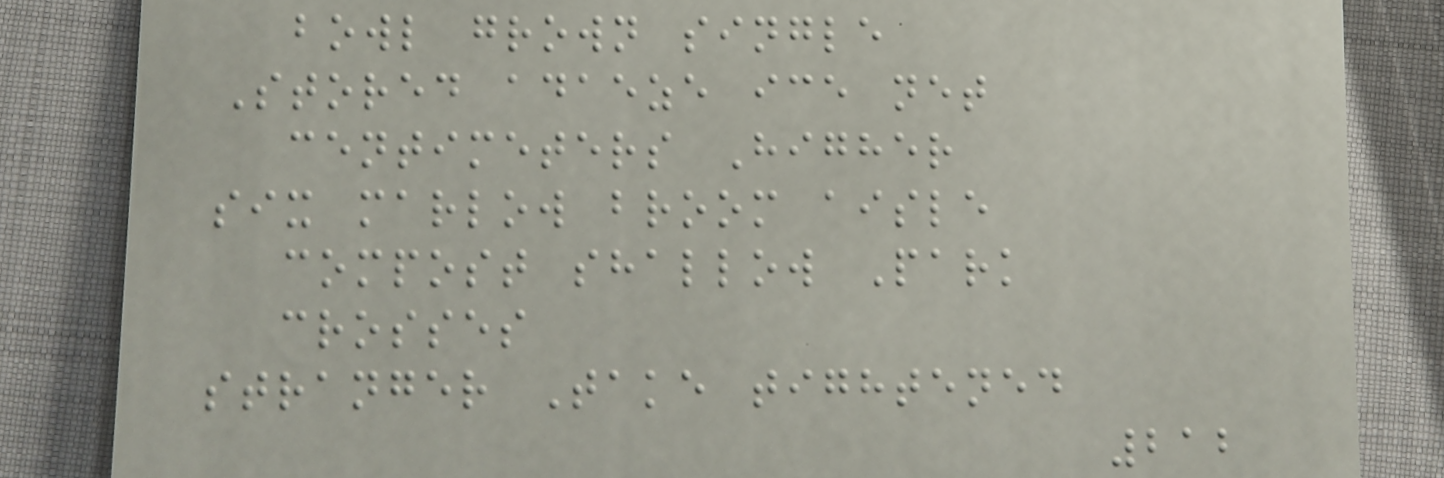bowl grown single
Stored adaeze ice net
centimeters Higher
six marlow broom aisle
compost shallow Park
crosses
stranger Take tightened
212
